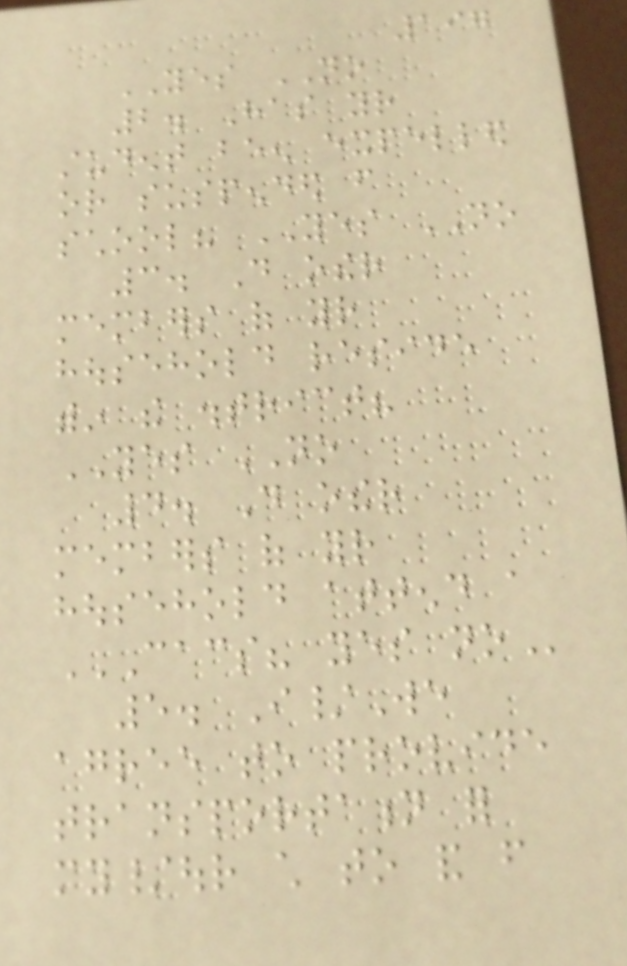197
YES NO
2. Has your
student been expelled
or suspended from
school? YES NO
3. Do other
members of your
household reside
within the district?
YES NO
4. Do other
members of your
household attend a
CACS? YES NO
5. I/We
agree to provide
transportation for
my/our child to and from
